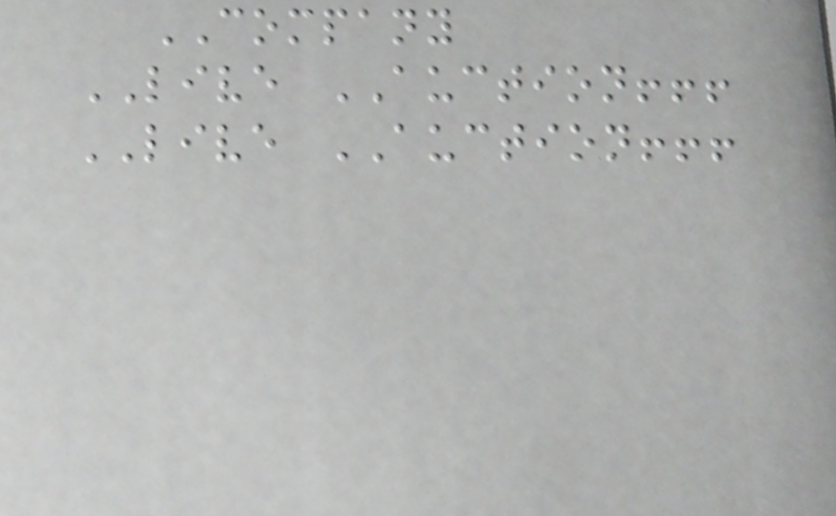COMPANY
LIVE AUCTION!!!
LIVE AUCTION!!!
